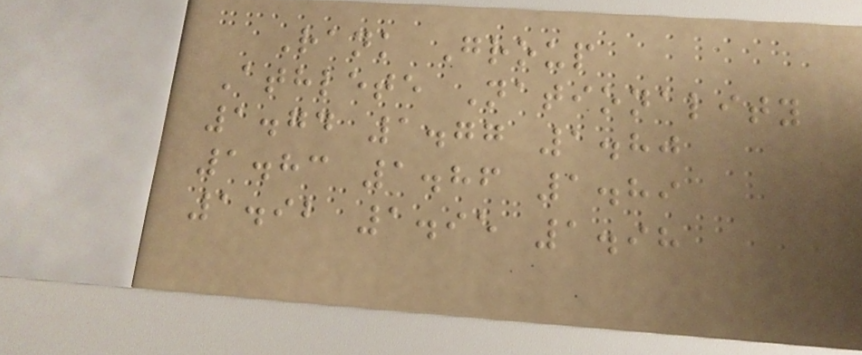Rank Group
Athlete Nationality
1.74 1.77 1.80
1.83 1.86 1.89
1.92 1.95 1.98
